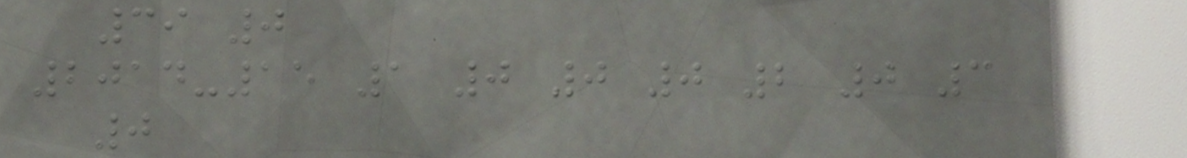39 0
2014-15 1 0 0 0 2 0 3
0
